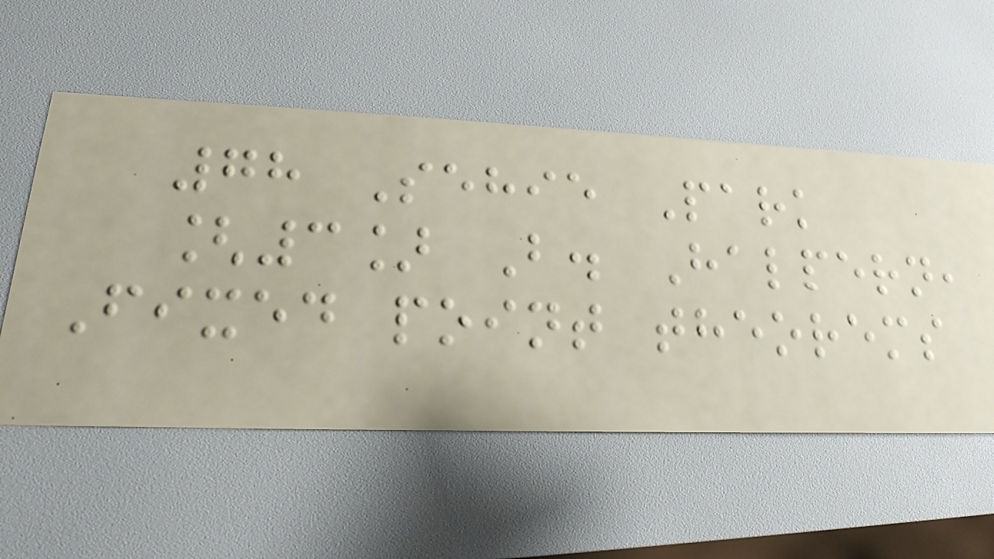78 Sehie Park
[3] B. Halpern,
Fixed point theorems
